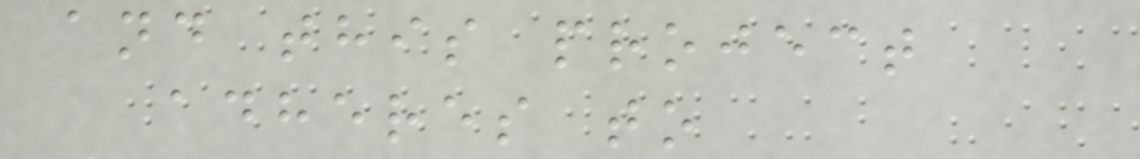and this project
adheres to
